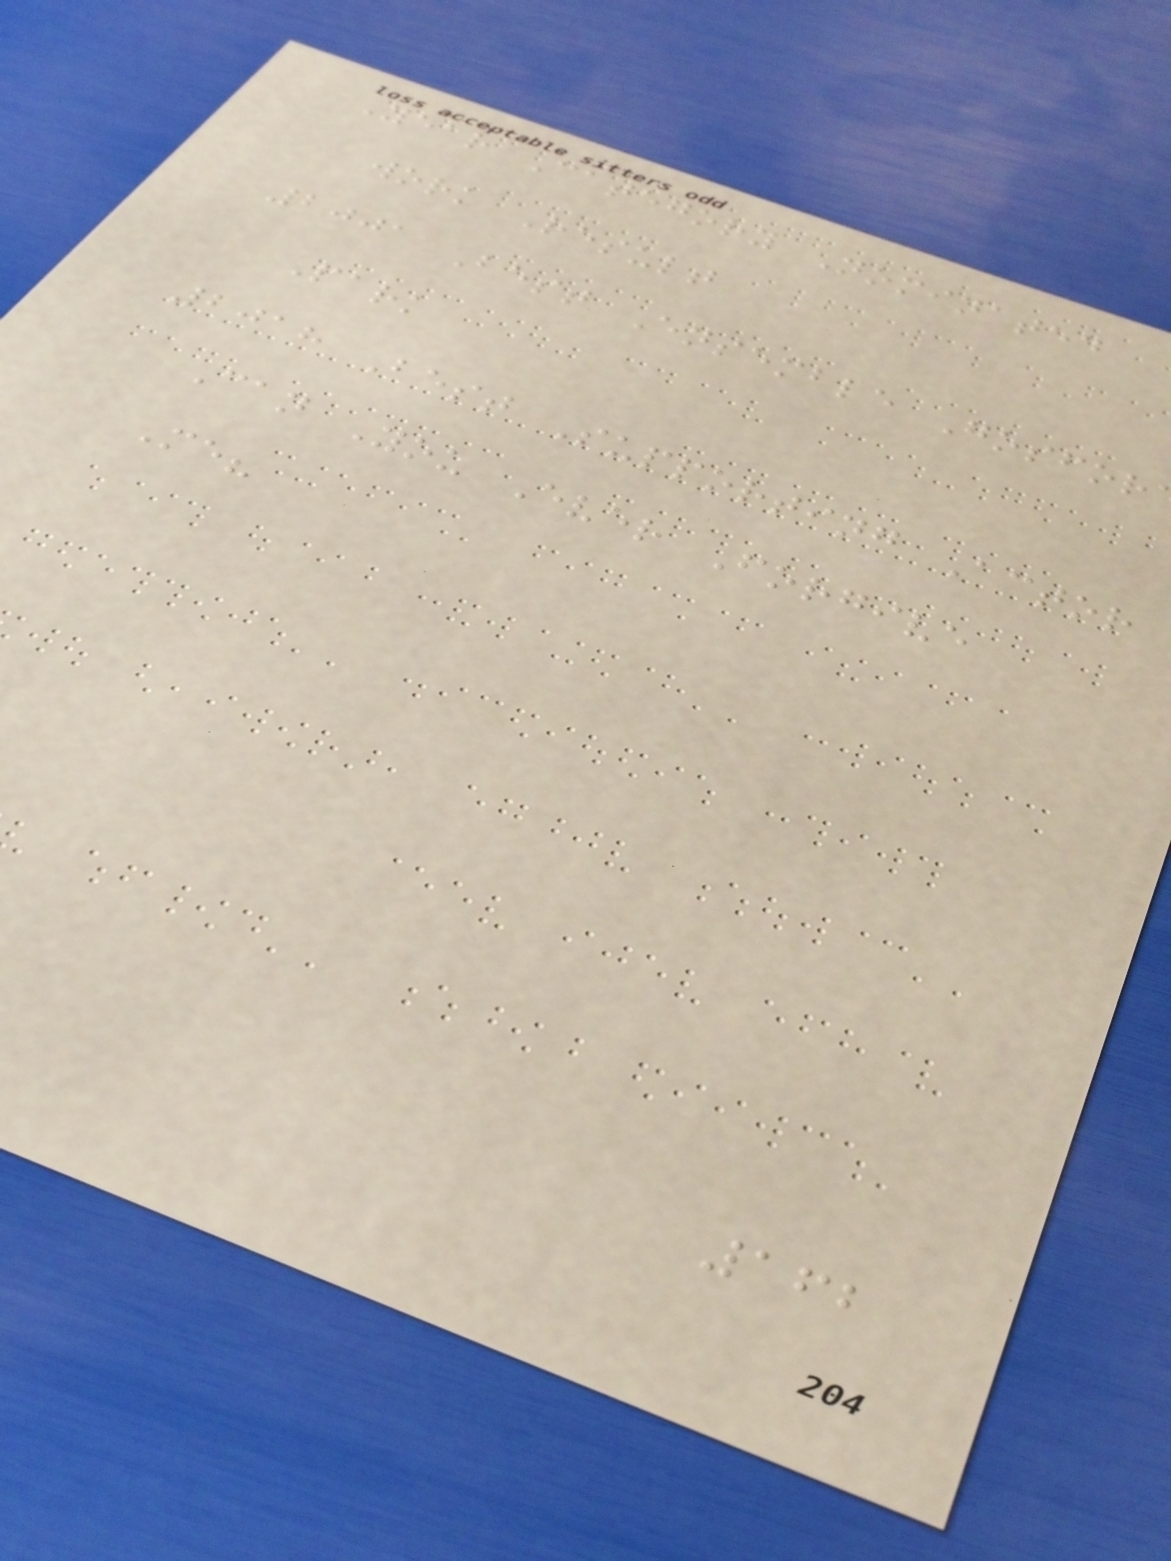Year Category Nominated
work Result
2001 Best Ensemble Gosfor
Park
2018 Best Supporting Actor
Can You Ever Forgive
Me?
162
